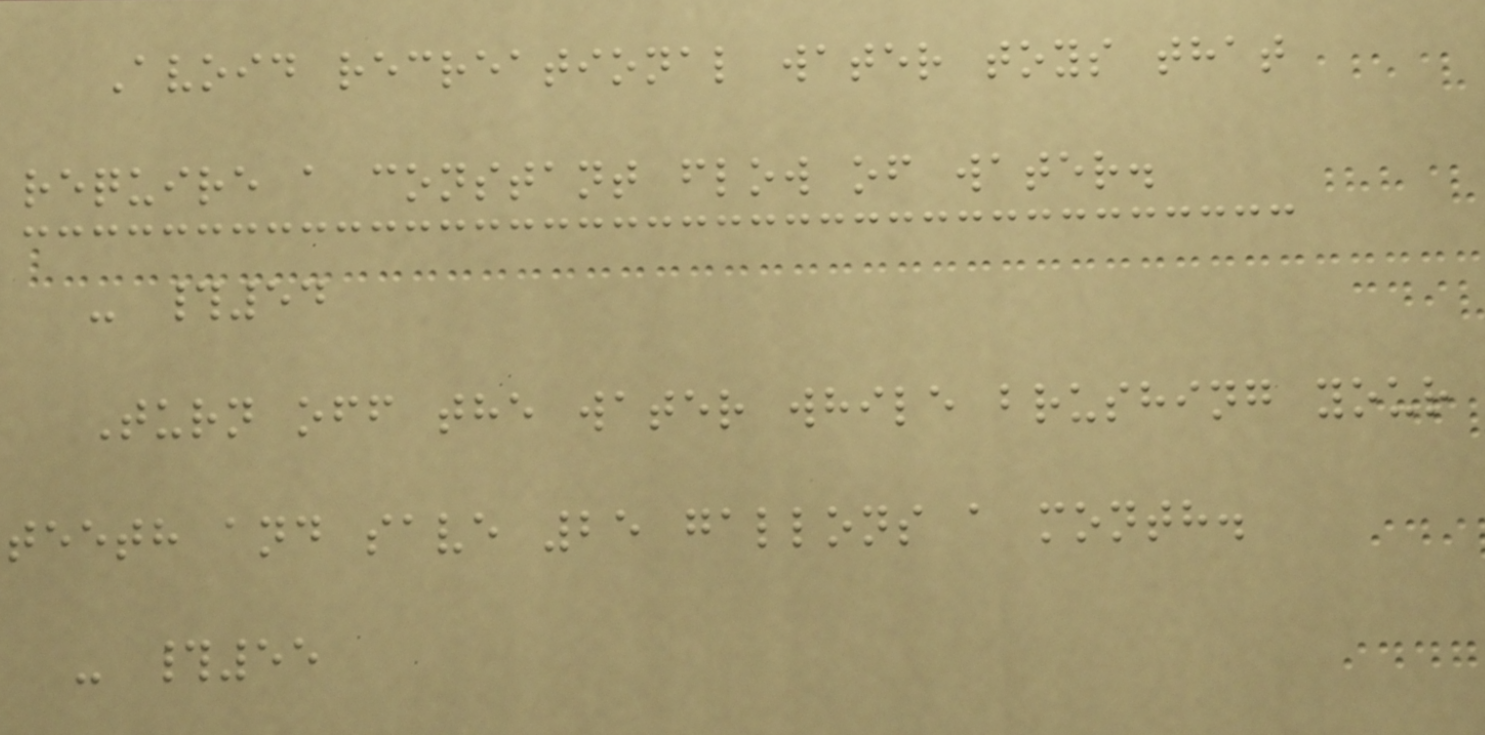Avoid recreational water toys that
require a constant flow of water.
- #54
Turn off the water while brushing your
teeth and save 25 gallons a month.
- #55
